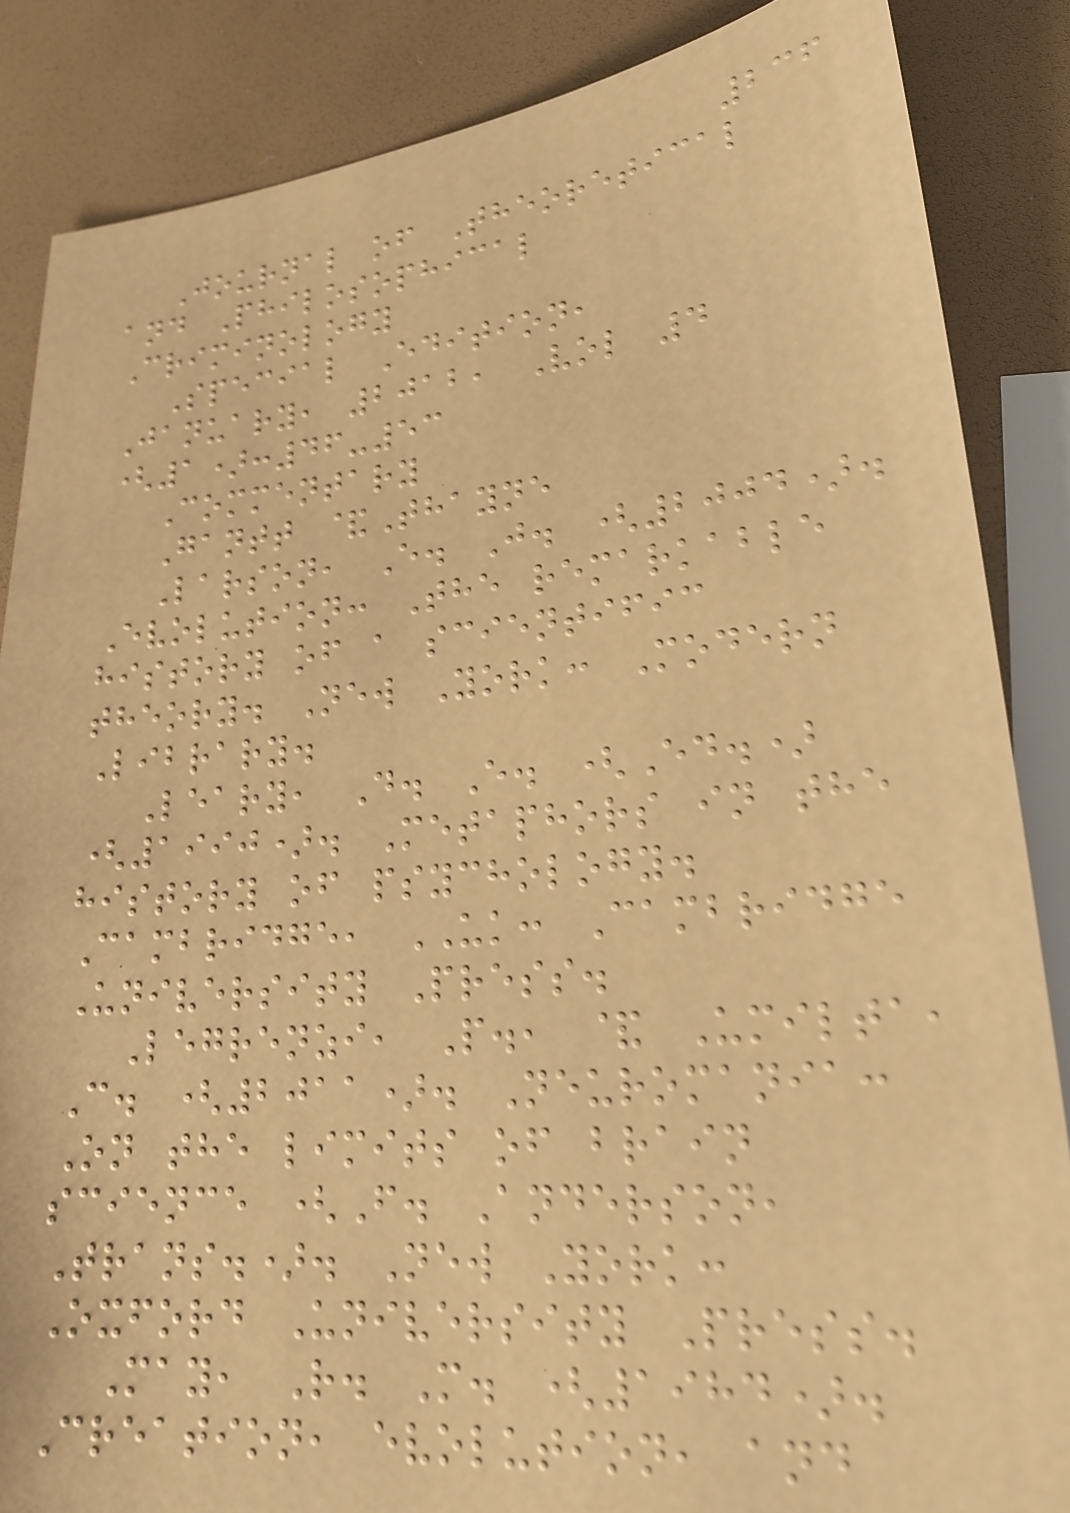236
Journal of Theoretical
and Philosophical
Criminology
Special Edition,
January, 2012, Vol 4
(1):46-53
Commentary
Gantt &Thayne
Larson, E. J. (2004).
Evolution: The remarkable
history of a scientific
theory. New York: Modern
Library.
Leary, D. E. (Ed.)
(1990). Metaphors in the
history of psychology.
Cambridge, UK: Cambridge
University Press.
Legrenzi, P., & Umilta,
C. (2011). Neuromania:
On the limits of brain
science (F. Anderson,
Trans.). New York:
Oxford University Press.
May, R. M. (1984).
Creation, evolution, and
